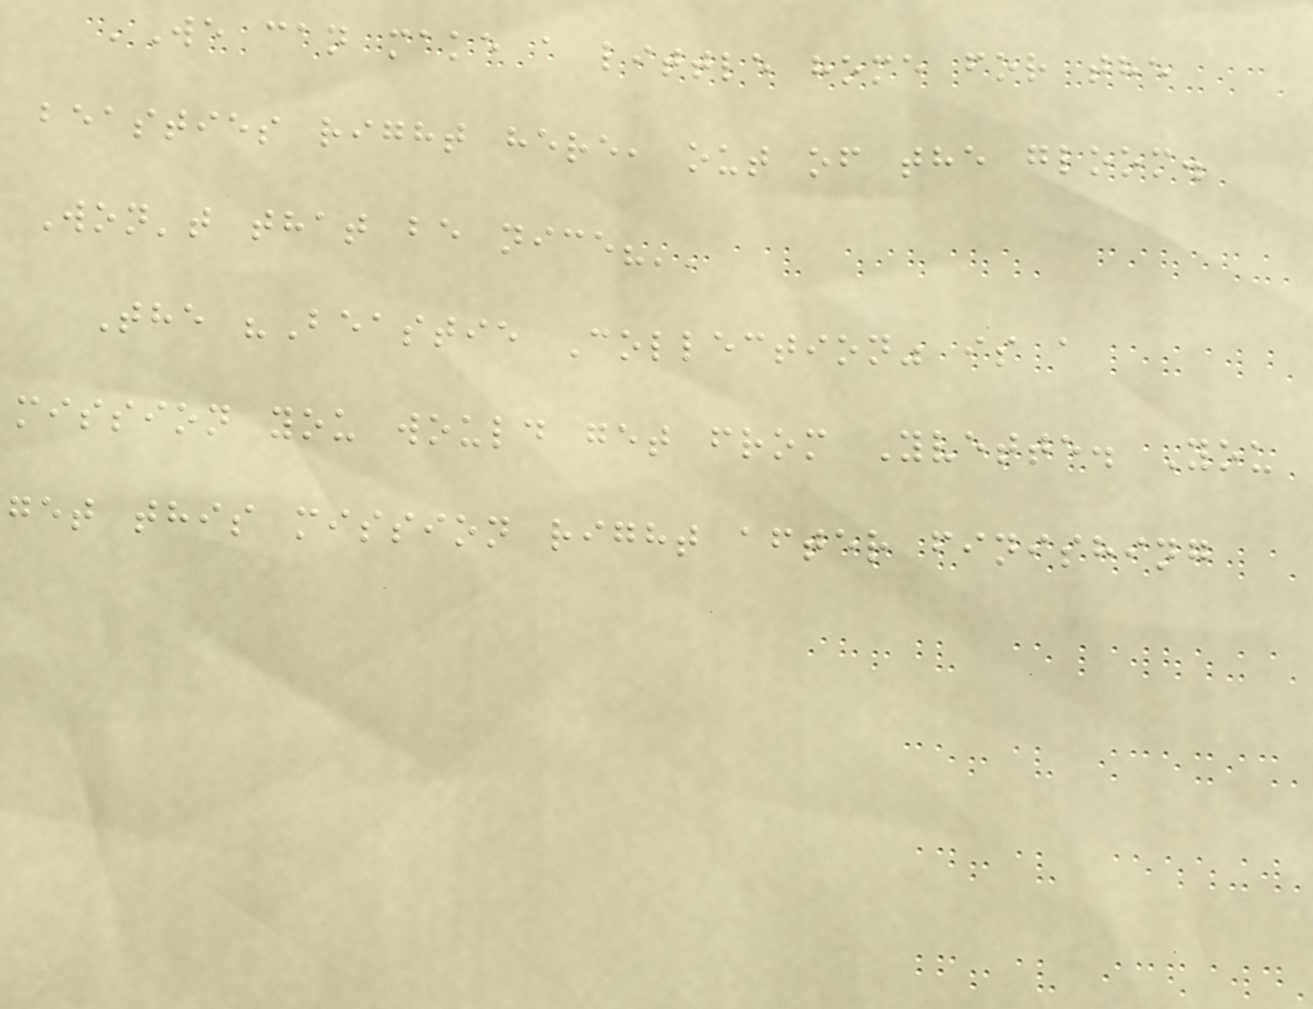'We can make a little home for the
beasties right here, out of the gloom.
Won't that be nice?''
The "Beastie Collection" is a
mission you would get from Yvette. You
get this mission right after finishing
